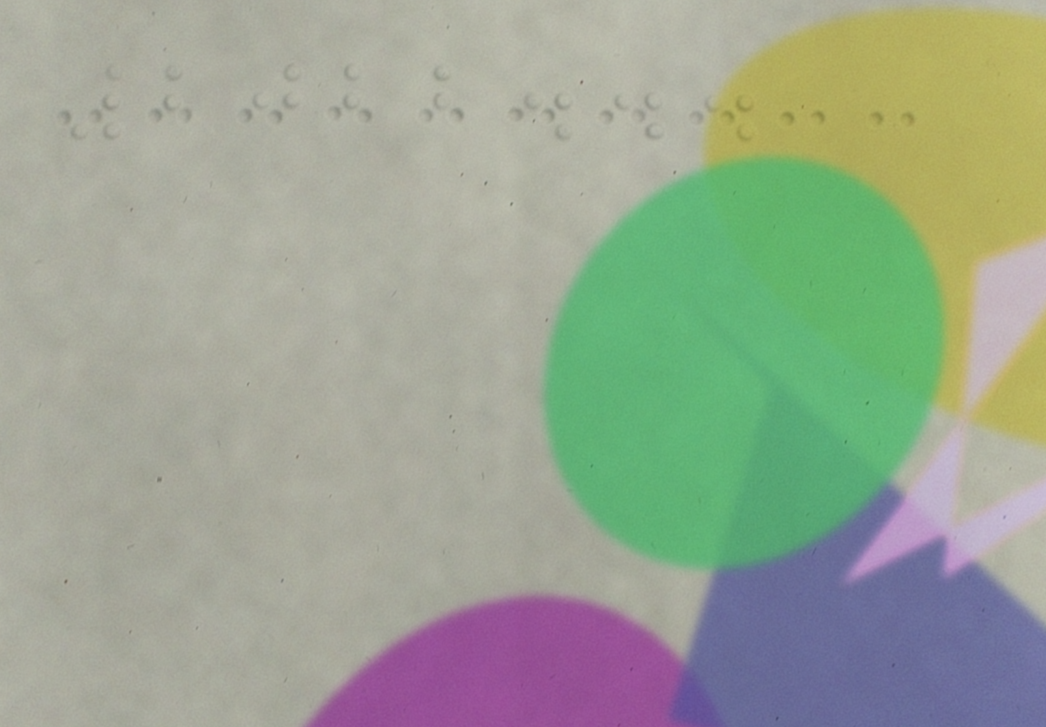2022...
